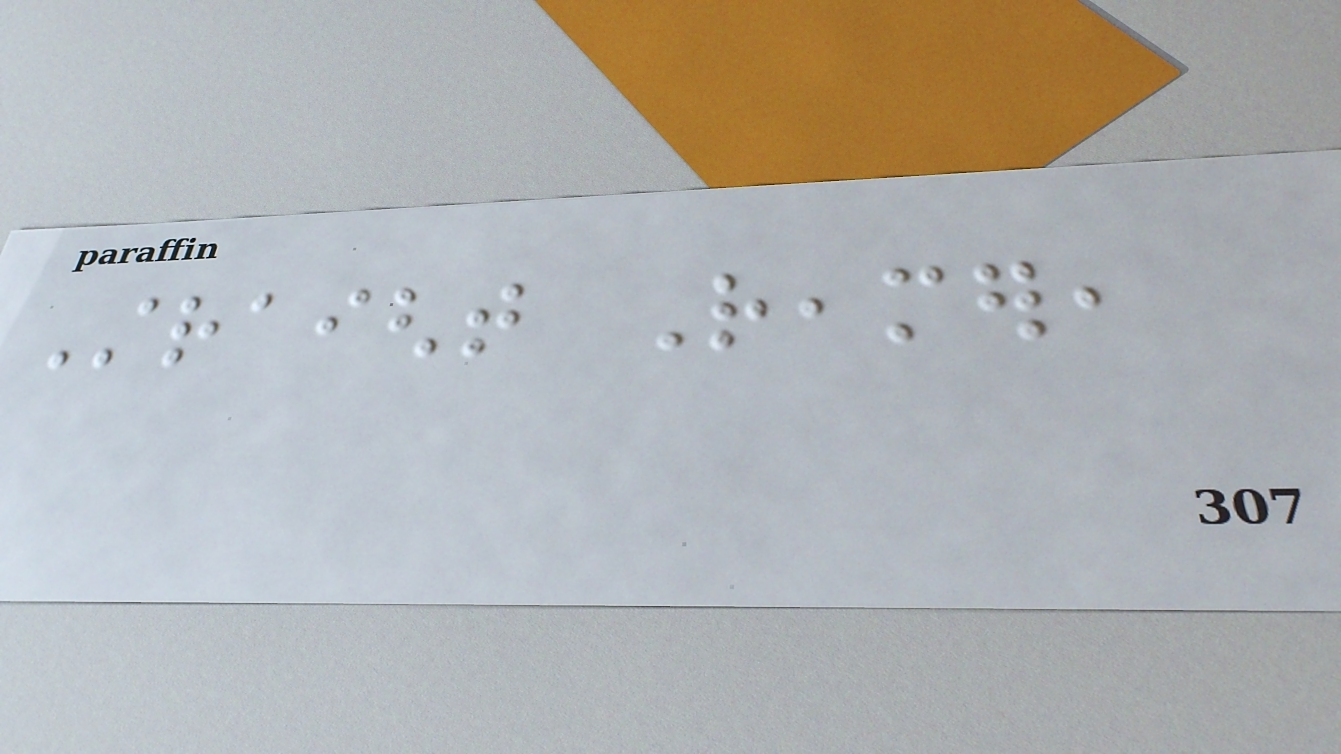Straight Reamer,
